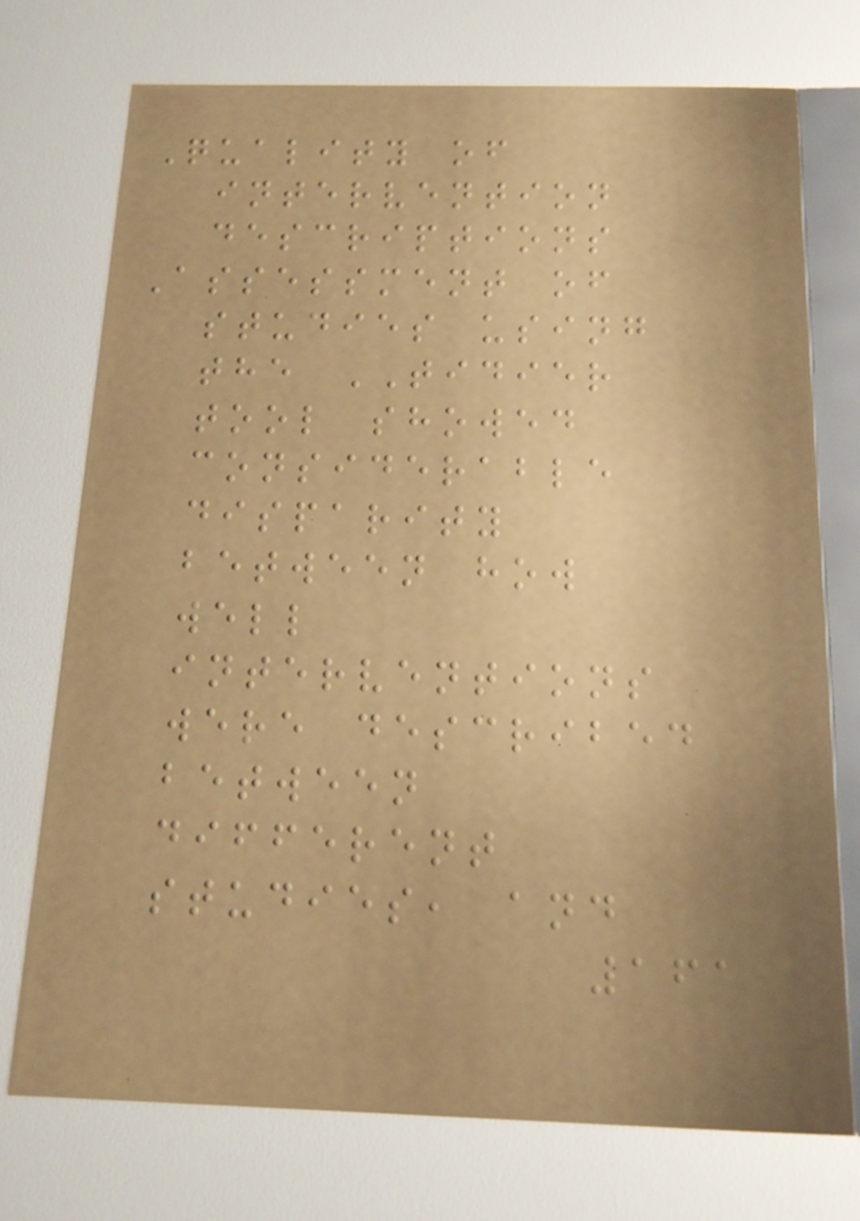Quality of
intervention
descriptions
Assessment of
studies using
the TIDIER
tool showed
considerable
disparity
between how
well
interventions
were described
between
different
studies, and
161
